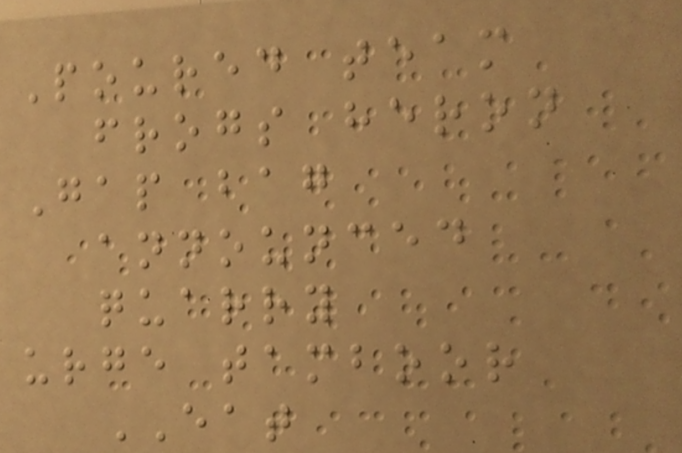Poured team
frogs heron
Gap bag
announced
quarry
urge tamboor
EAT
